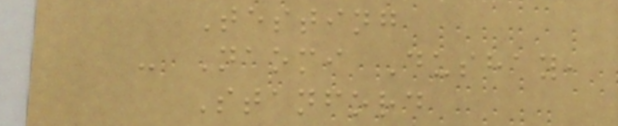Testing
- Naomi Dushay,
Stanford
